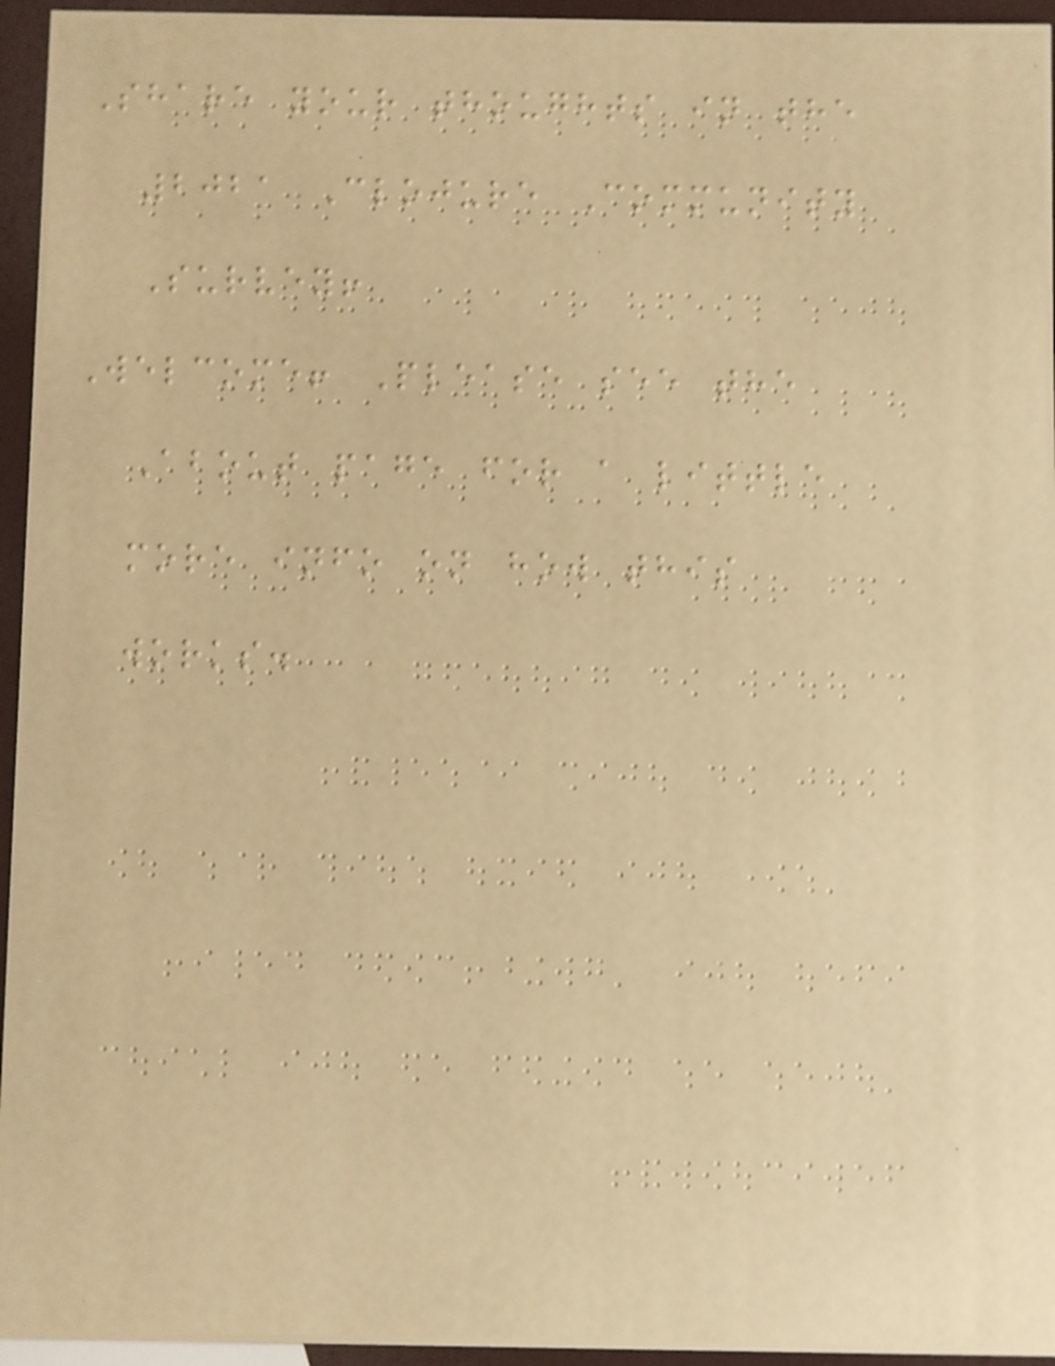Share your thoughts in the
2021 Clojure Community
Survey!
Welcome! Please see the
About page for a little
more info on how this
works.
